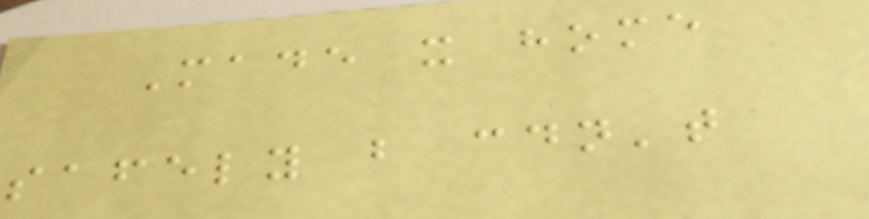Made it home
safely but couldn't
